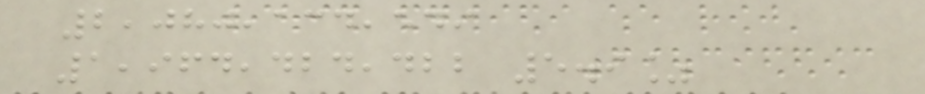2,080,134,549
1,964,424,422 5.9%
